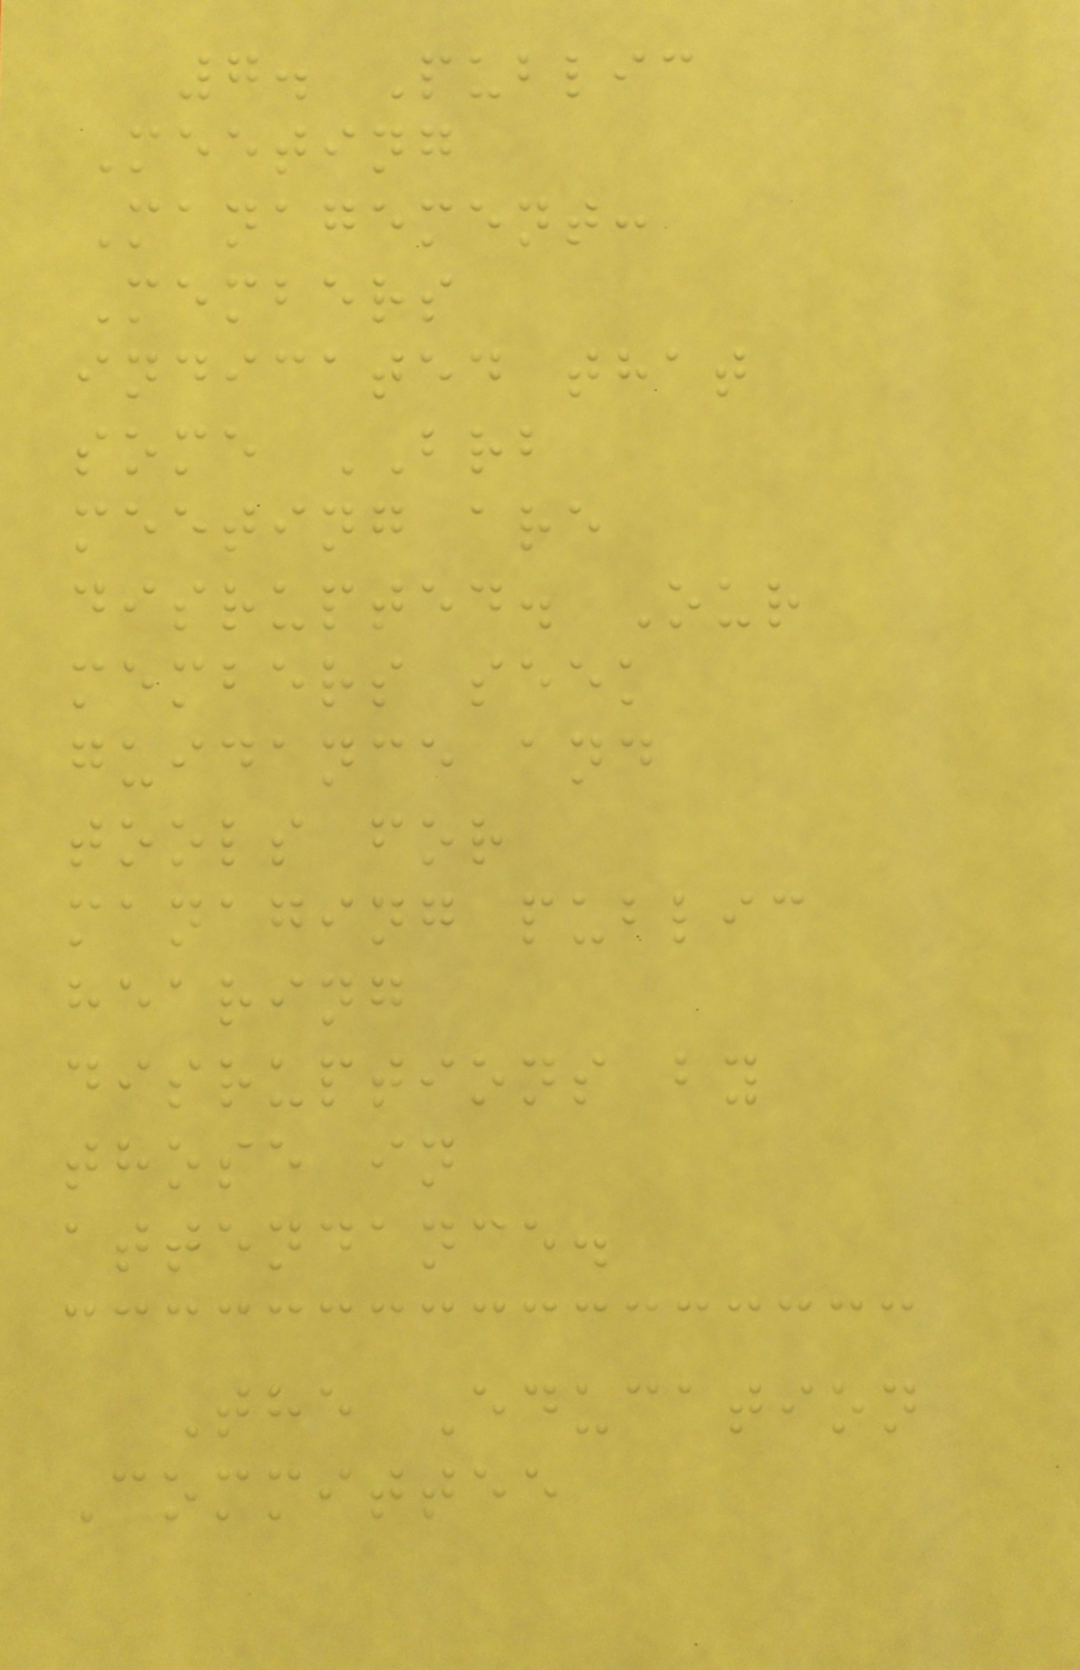7. Public
Meeting
Management:
Members
indicated that
some BRB
meeting are
disrupted. Our
members seek
guidance and
tools for
managing public
hearing
disruptions by
those in
attendance.
The Education
Committee
